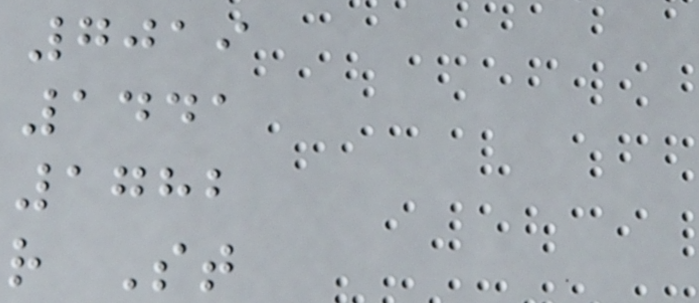7019
1441
1782
r St
